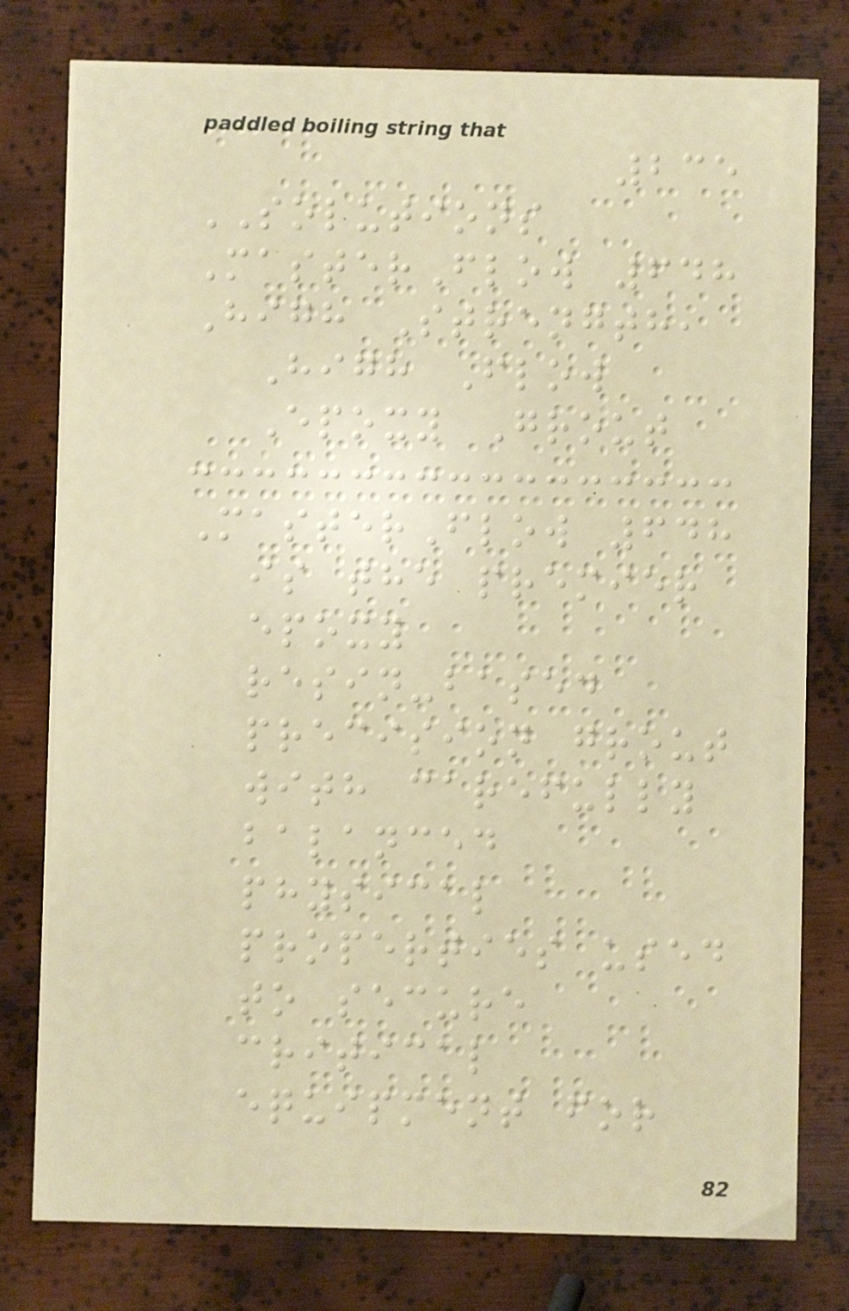235
SOLUTIONS
MasterFlow 648
High Strength,
High Flow
Epoxy Grout
MasterFlow 648
is the premier
epoxy
resin-based
precision grout
with carefully
balanced
physical
properties used
to secure
critical
equipment for
